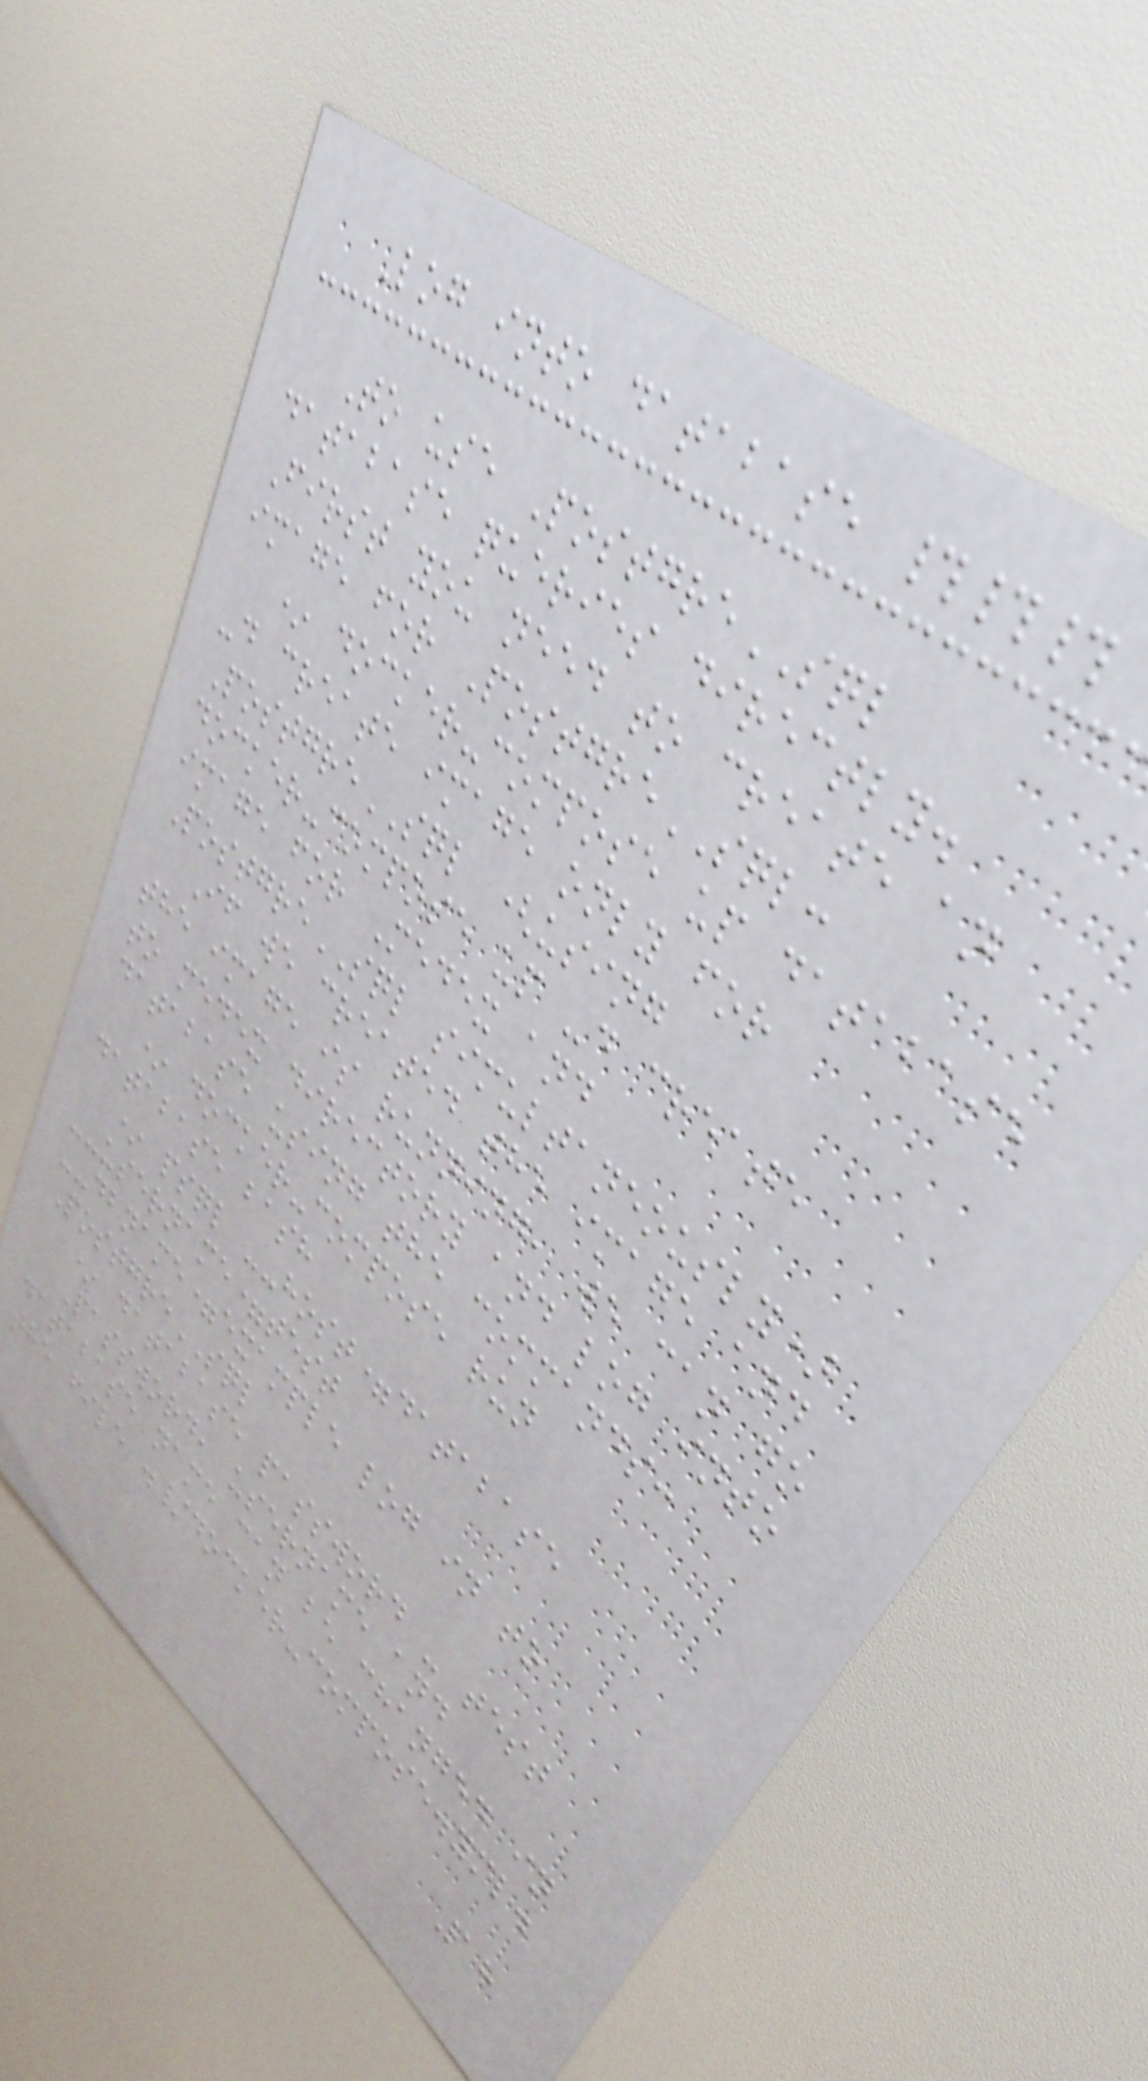Log into database ###
To use PostgreSQL
database queries directly.
First you need to create an
image for PostgreSQL:
* docker-compose up database
-d create image only for
PostgreSQL (using
docker-compose up -d create
image for Medex and
PostgreSQL simultaneously)
If we created the image and
the image is running, we can go
to medex directory and log into
database using the commands:
* docker-compose run
database bash
* psql --host=database
--username=test
--dbname=example log in to
PostgreSQL
* database password - test
Password, username and
database name can be changed in
the file ./docker-compose.yml.
18
